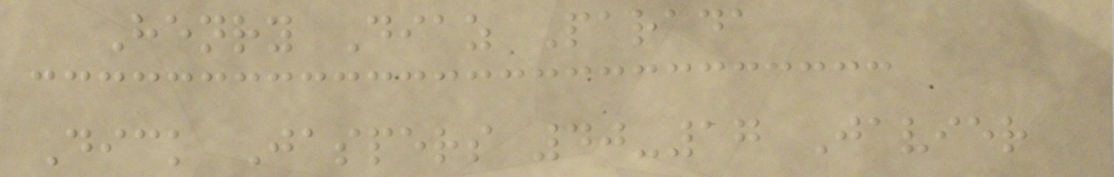Henry Diaz Parada
Dick Jaspers 40-17 Javier
